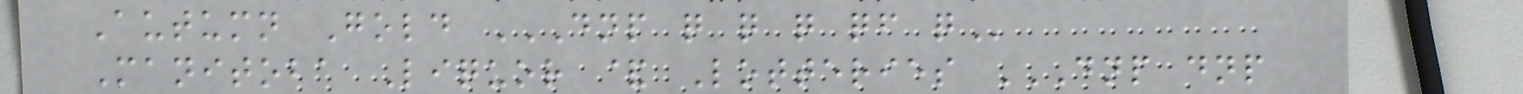Autumn Gold DNP Q Q Q QF Q
Manitoba Liquor & Lotteries DNP DNP
